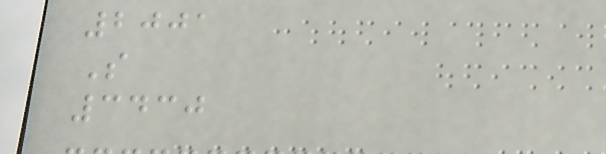2001
S
3430
